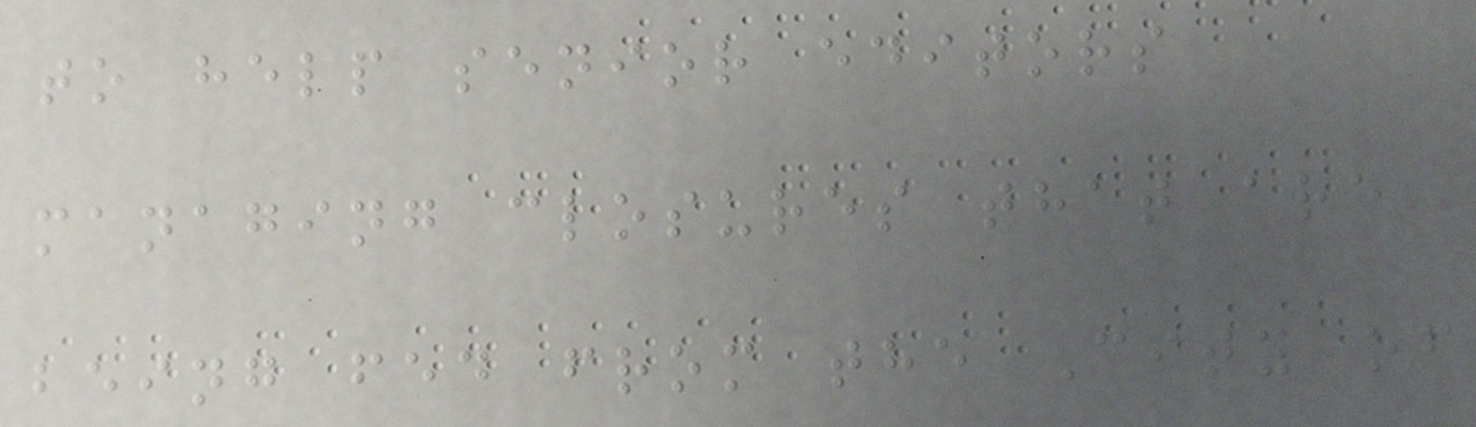to help senior editors
managing closures that are
being fed from the City of
